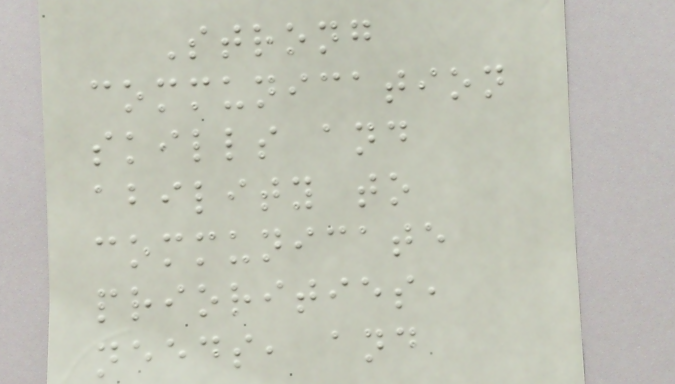Strong
communication
skills and
ability to
communicate
priorities,
needs, and
